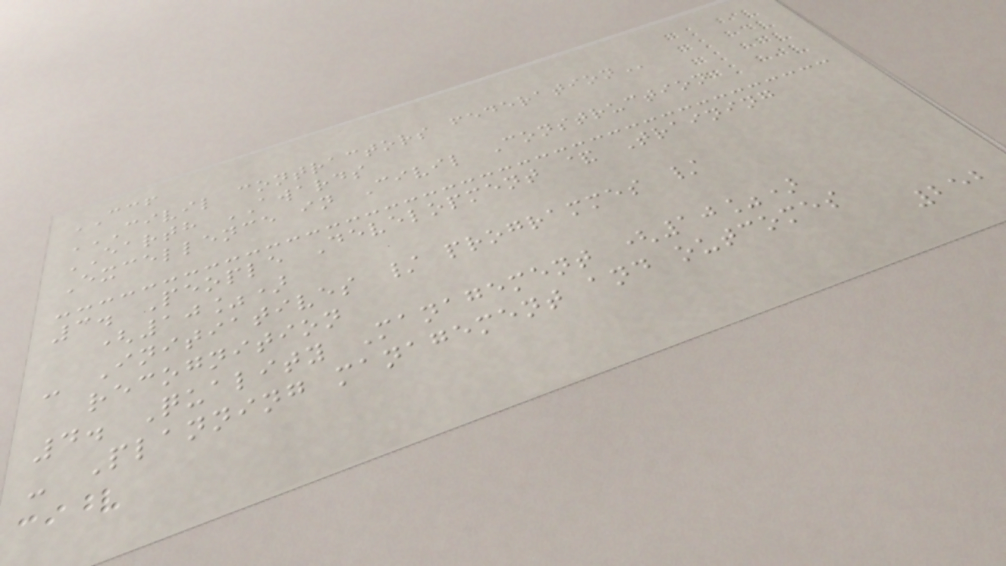CCF
CIVIL CONTRACTORS FEDERATION
EARTH AWARDS
Excellence in Civil Construction
3. People Development & Training
(10%)
- Initiatives / programmes /
recognition
4. Quality Management (10%)
- Planning management and outcomes
252
